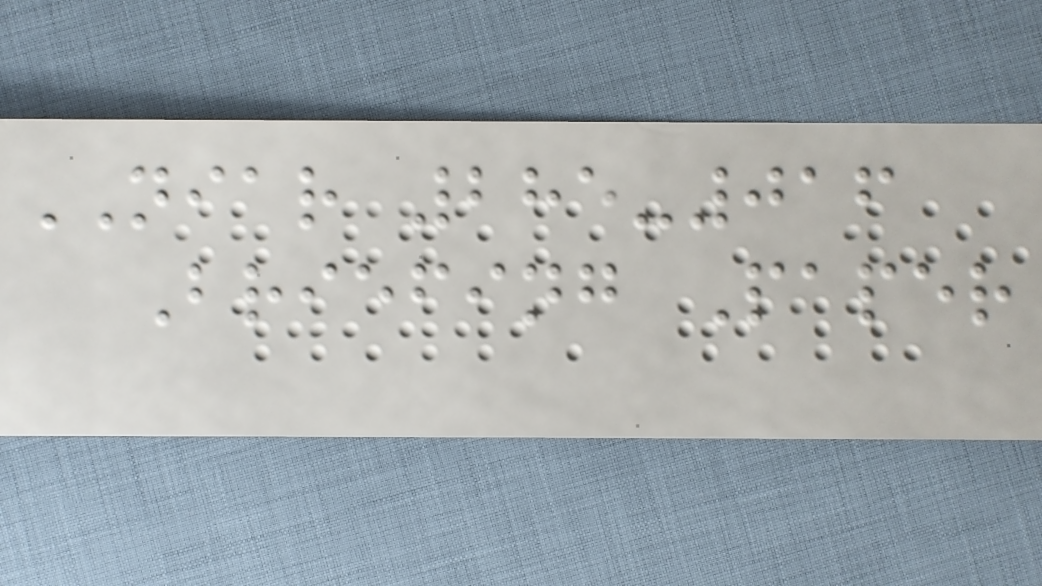NIAR 285-016
Briefing Paper
